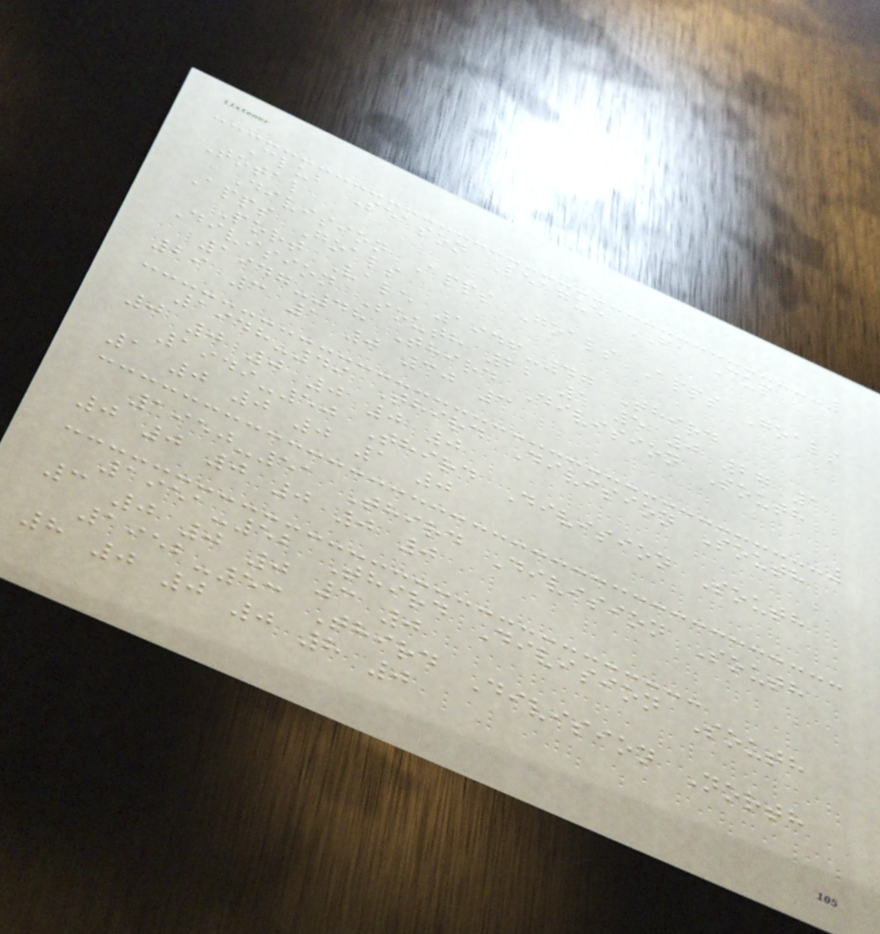Club Season League FA Cup
Total
Division Apps Goals Apps Goals
Apps Goals
Port Vale 1946-47 Third
Division South 22 1 5 0 27 1
1947-48 Third Division South
29 3 1 0 30 3
1948-49 Third Division South
0 0 0 0 0 0
1949-50 Third Division South
1 0 0 0 1 0
1950-51 Third Division South
0 0 0 0 0 0
1951-52 Third Division South
3 0 0 0 3 0
1952-53 Third Division North
8 0 0 0 8 0
